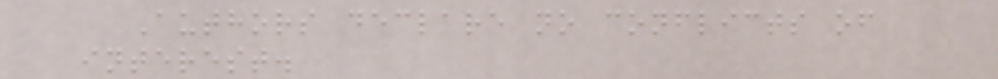Authors declare no conflicts of
interest.
